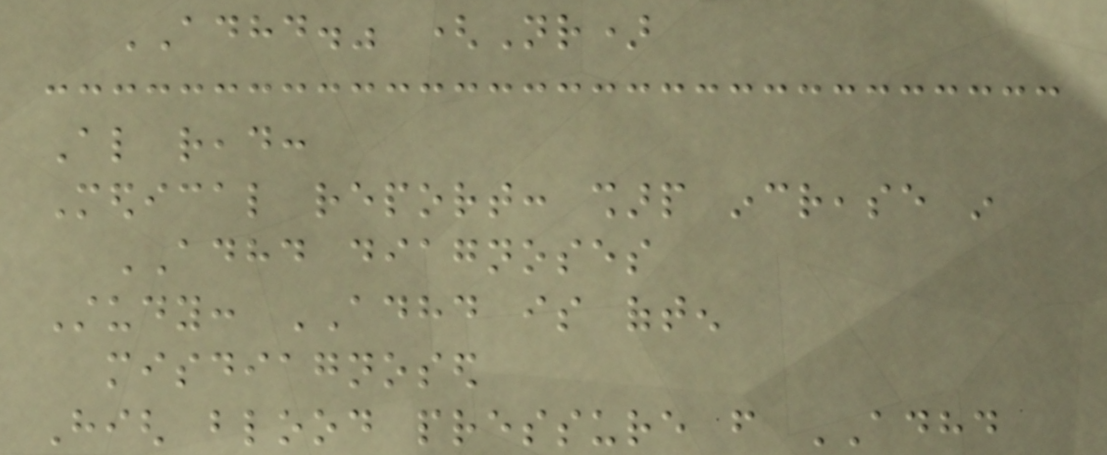ADHD." (Nr)
Also read:
Medical report: sharp increase in
ADHD diagnoses
Study: ADHD is often
misdiagnosed
High blood pressure from ADHD
